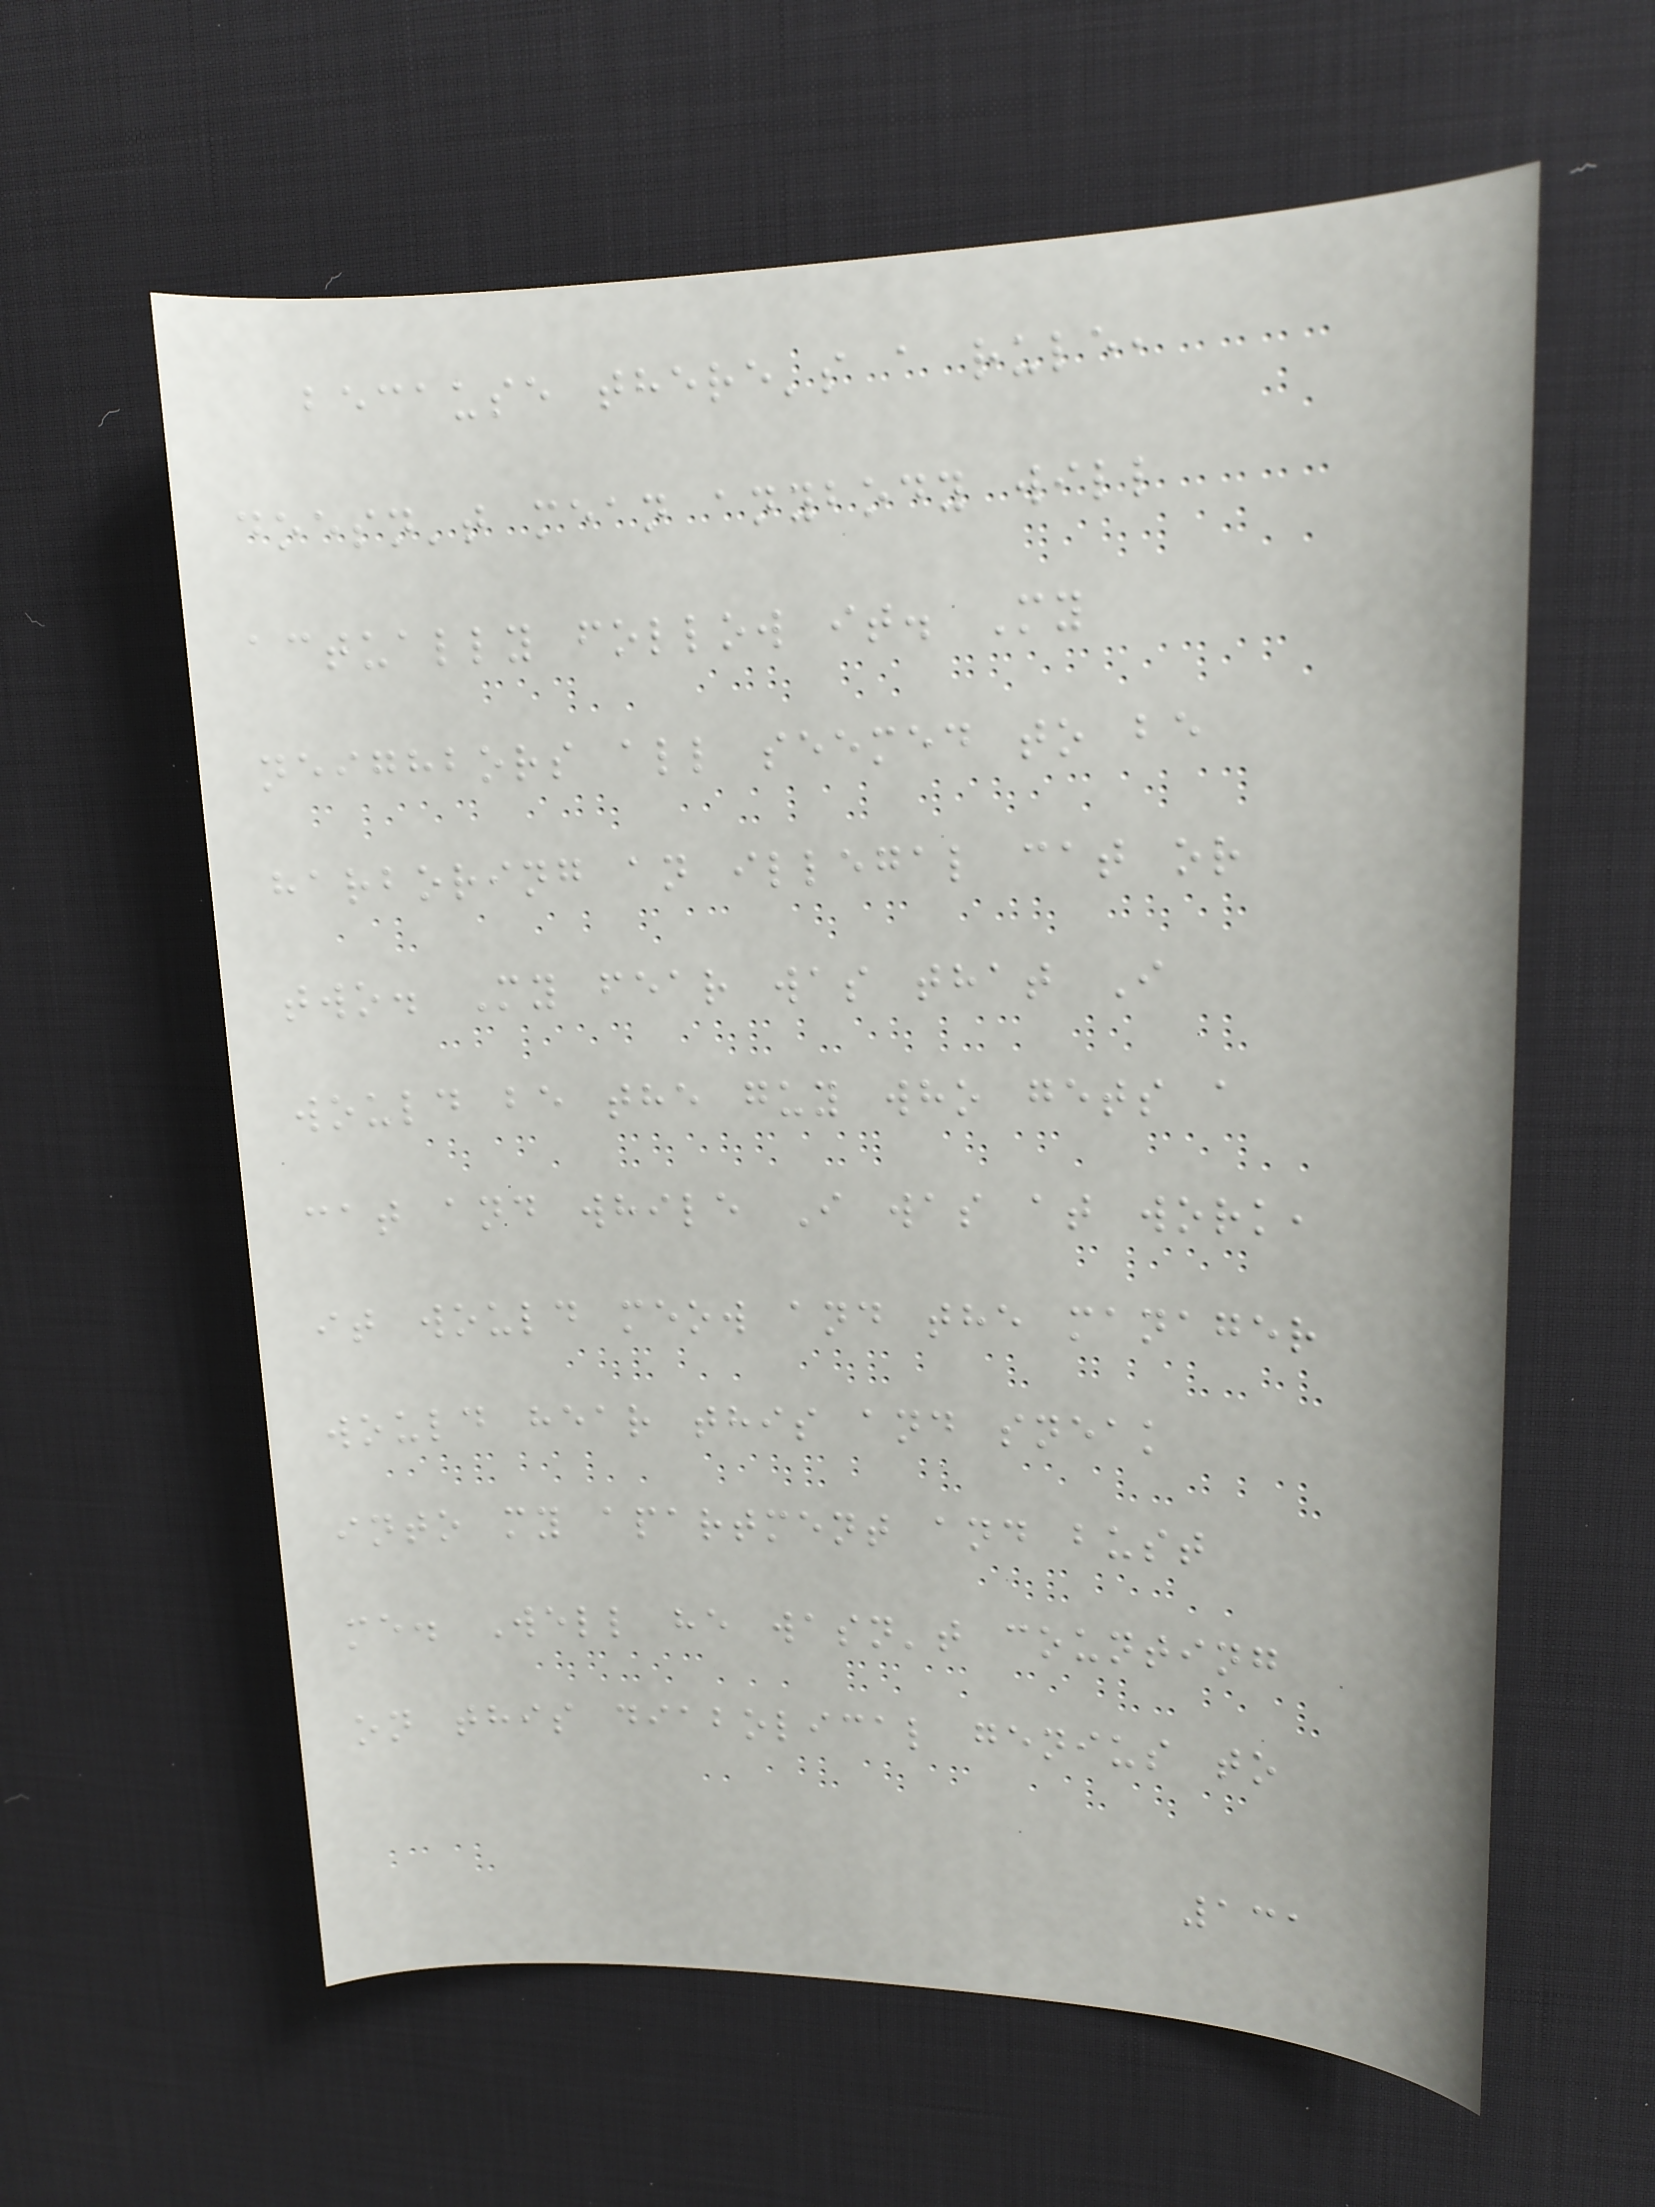because there's a rule,
doesn't mean anybody will
actually follow it. My
neighbors all seemed to be
harboring an illegal cat or
two. My fear was that I
would be the guy who gets a
cat and while I was at work,
it would meow and the manager
would hear this and sneak
into my apartment and bust
me. Well he wasn't counting
on this diabolical genius to
131
